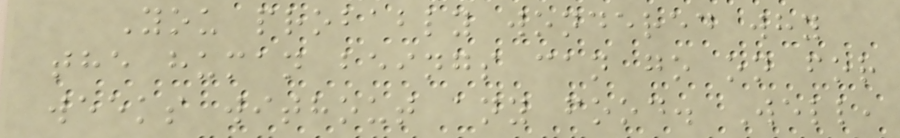You probably wondered why
the human beings can go on for
weeks without any food. Well,
